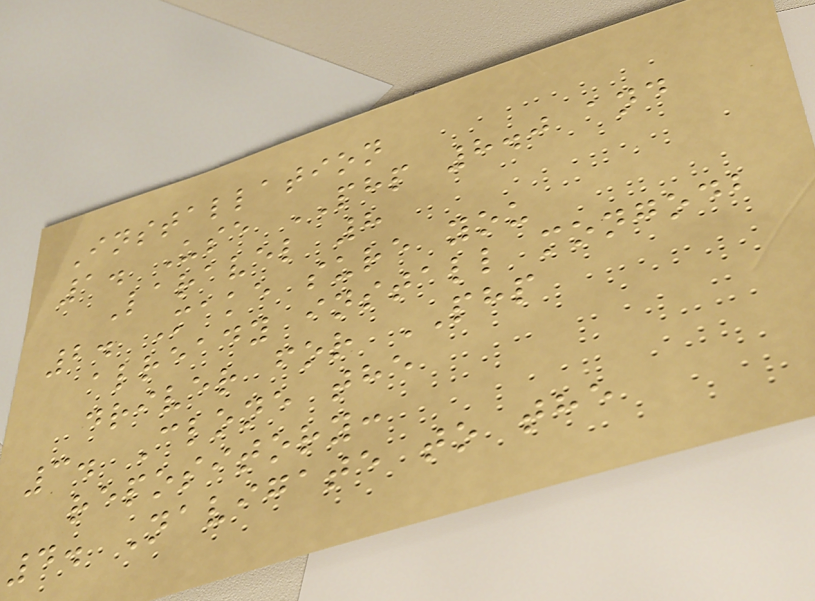Installation
1. Use PHP 8.0 and
Laravel 8
2. Make sure you
already install mongodb
driver for PHP
3. Clone the
repository:
4. Navigate to the
